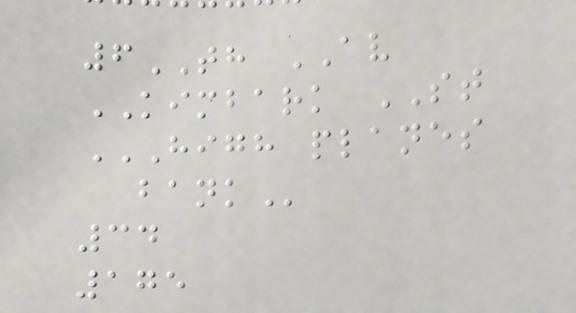6TH AV
KIMBARK ST
HIGH PLANES
BANK
34
175
